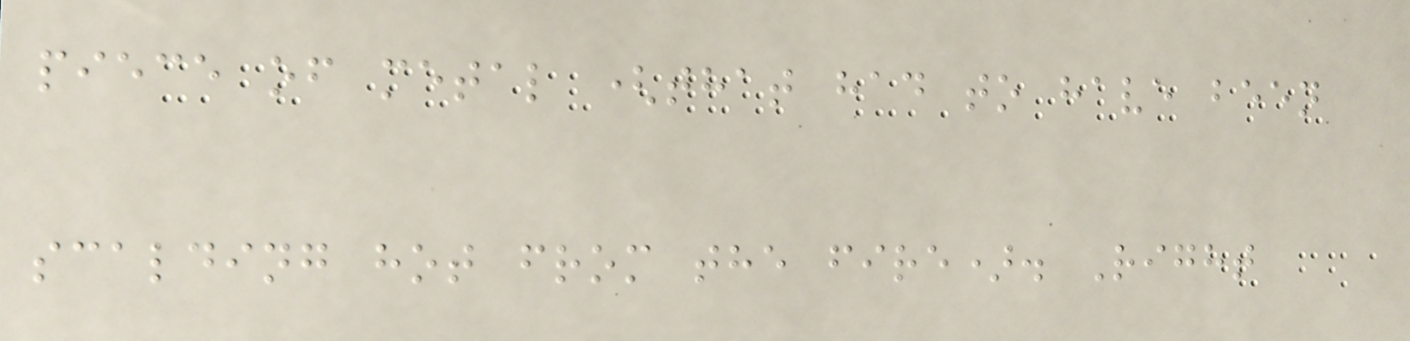piece of metal (that had to have been
scalding hot from the fire). Right
